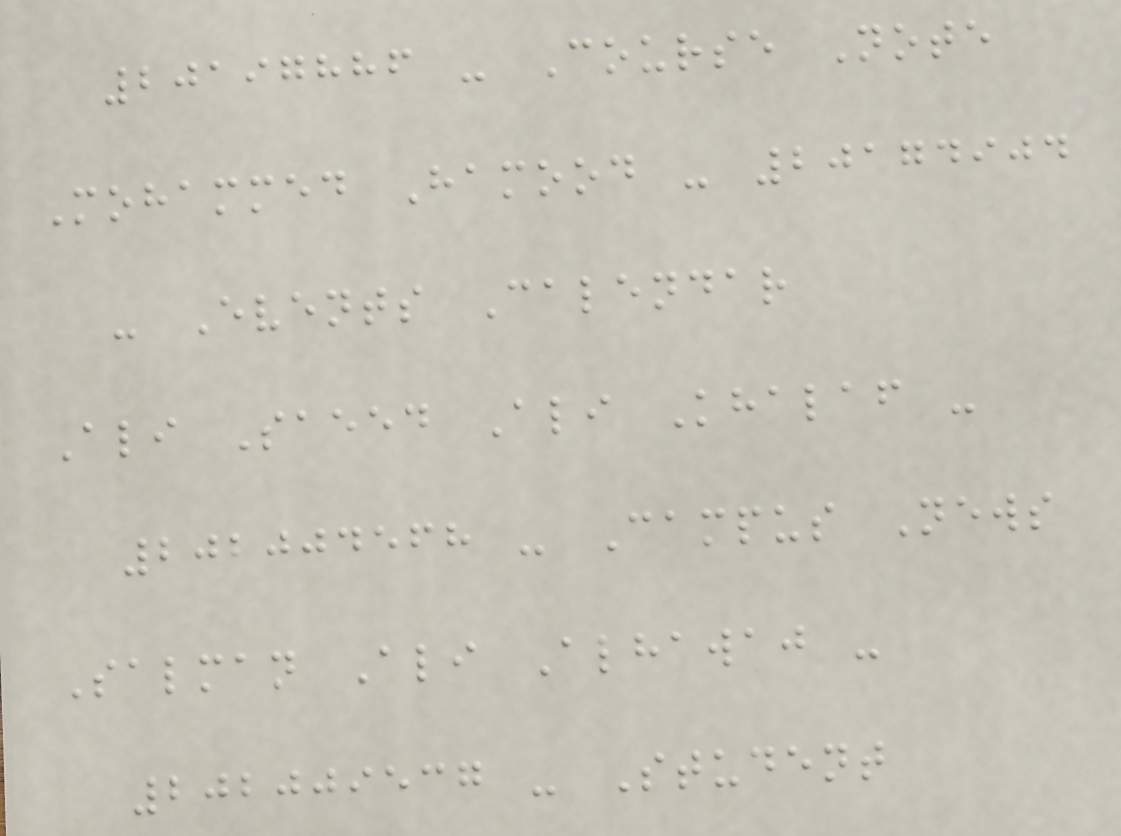20197886 - Course Note
Mohammed Hamood - 20174904
- Events Calendar
Ali Saeed Ali Khalaf -
202004568 - Campus News
Salman Ali Alhawaj -
202009537 - Student
